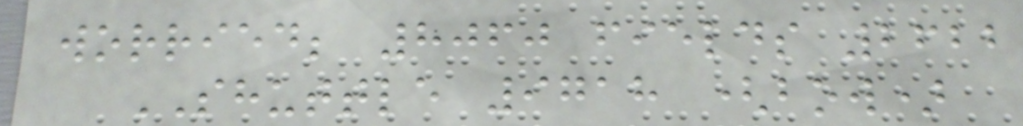worried; 8060 fields 2622
SHUTTLE 9718 (bow)
